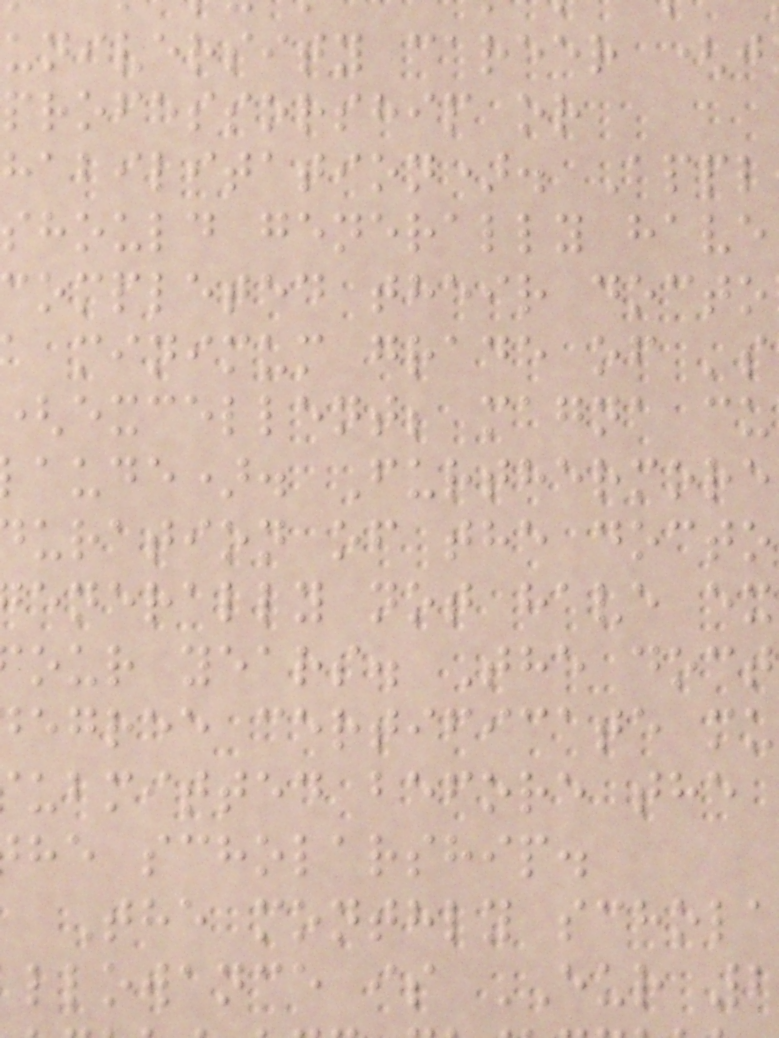university career (j
professorship or
habilitation). Appl
should generally have
completed their docto
minimum grade of 's
excellent; magna cu
aude). Furthermore
uration of the docto
enerally not have ex
our years. The doct
egree certificate mu
ubmitted before the
he scholarship.
The monthly schola
llowance is EUR 2
